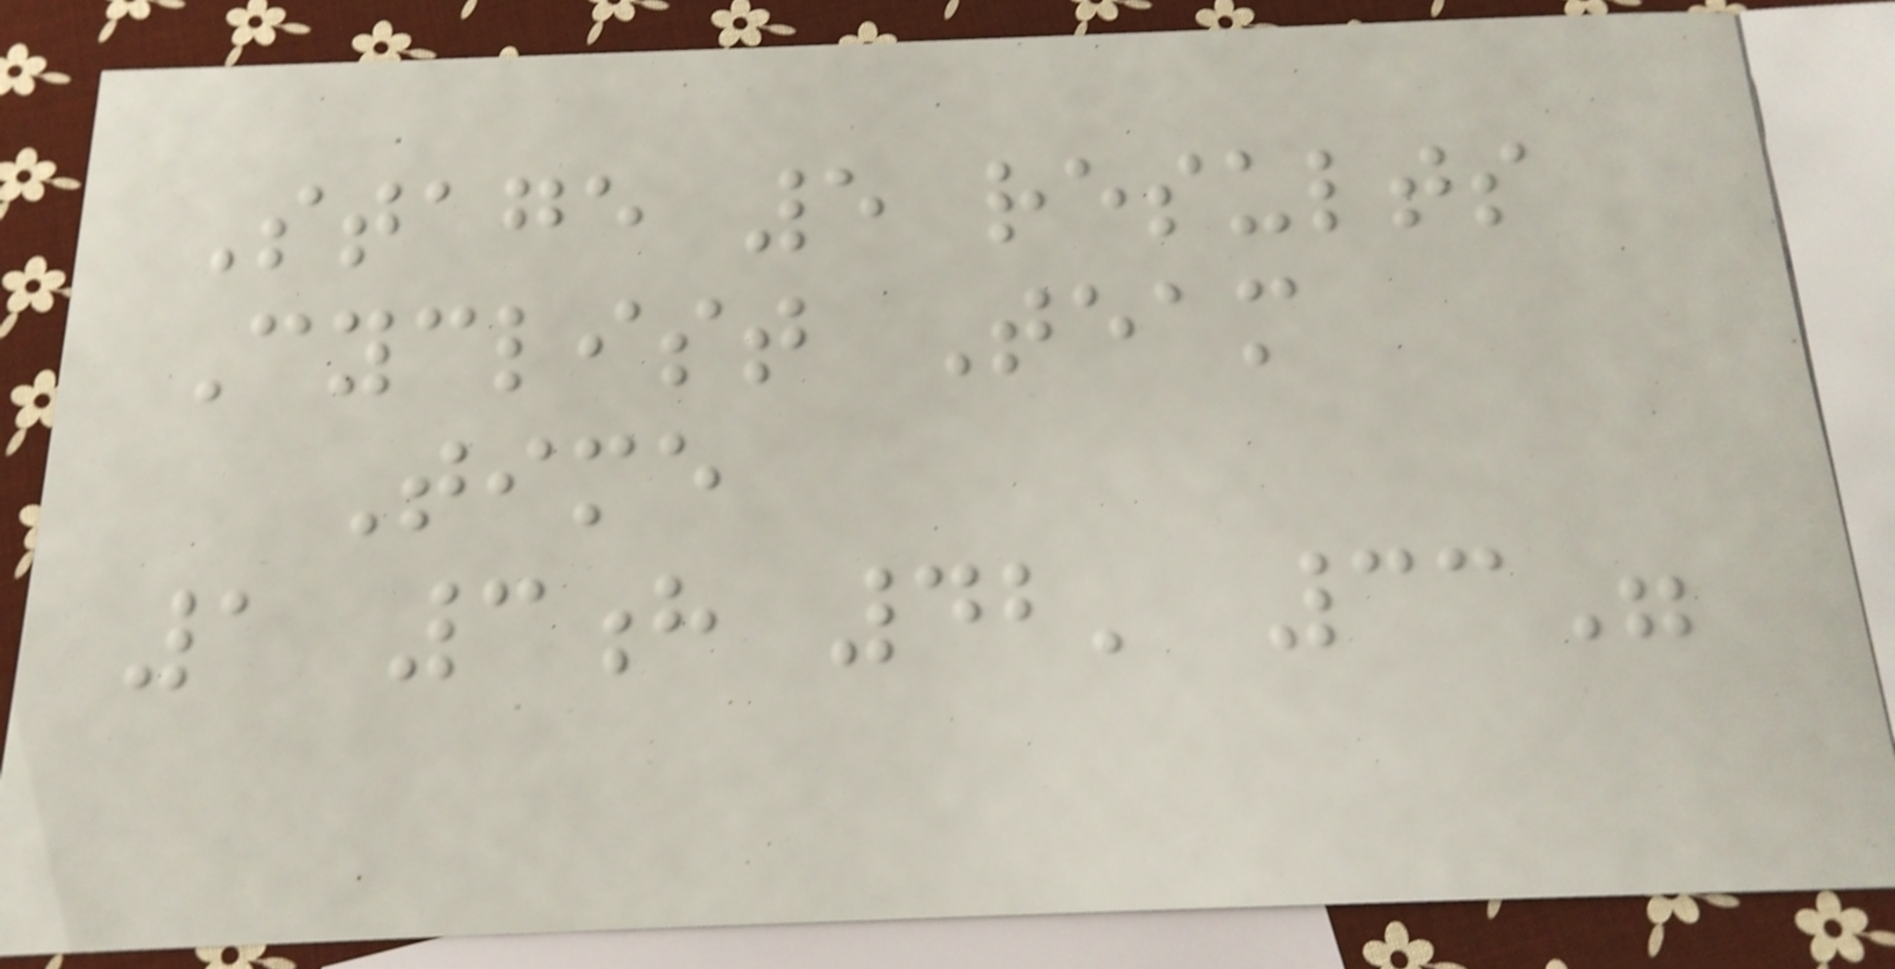Stage 5 results
Cyclist Team
Time
1 3h 42' 33"
